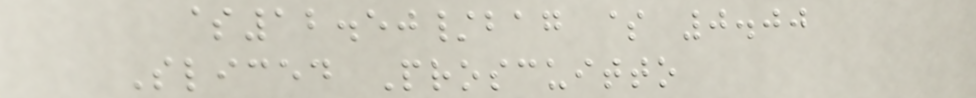$12.50/bag $ 0.00
Sliced Proscuitto
